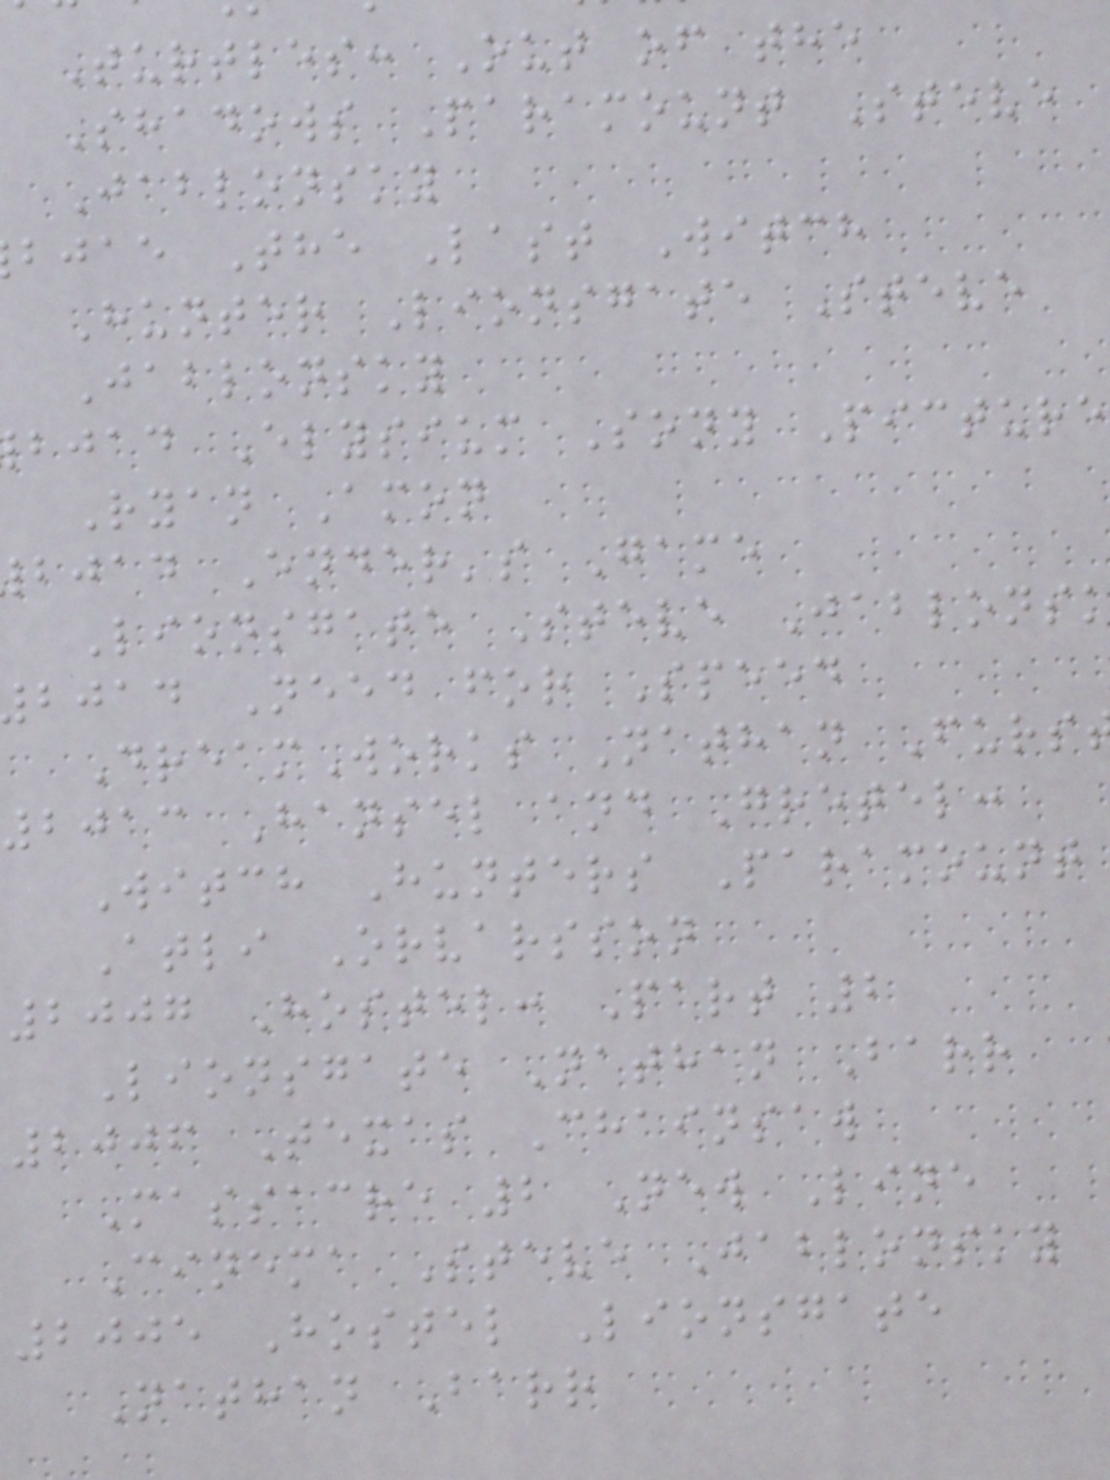Turtles: Out of the
Shadows Paramount Steve
Jablonsky
bjae The Last Witch
Hunter Lionsgate Steve
Jablonsky
bjad Elysium Sony Picture
Ryan Amon
bjad Ender's Game
Lionsgate Steve Jablonsk
bjad Need for Speed
DreamWorks Nathan Furs
2013 Hansel and Gretel:
Witch Hunters Paramount
Atli Orvarsson
2007 Hostel: Part 2
Lionsgate Nathan Barr
2006 Texas Chainsaw
Massacre 2 New Line
Cinema Steve Jablonsky
2005 Hostel Lionsgate
Nathan Barr
